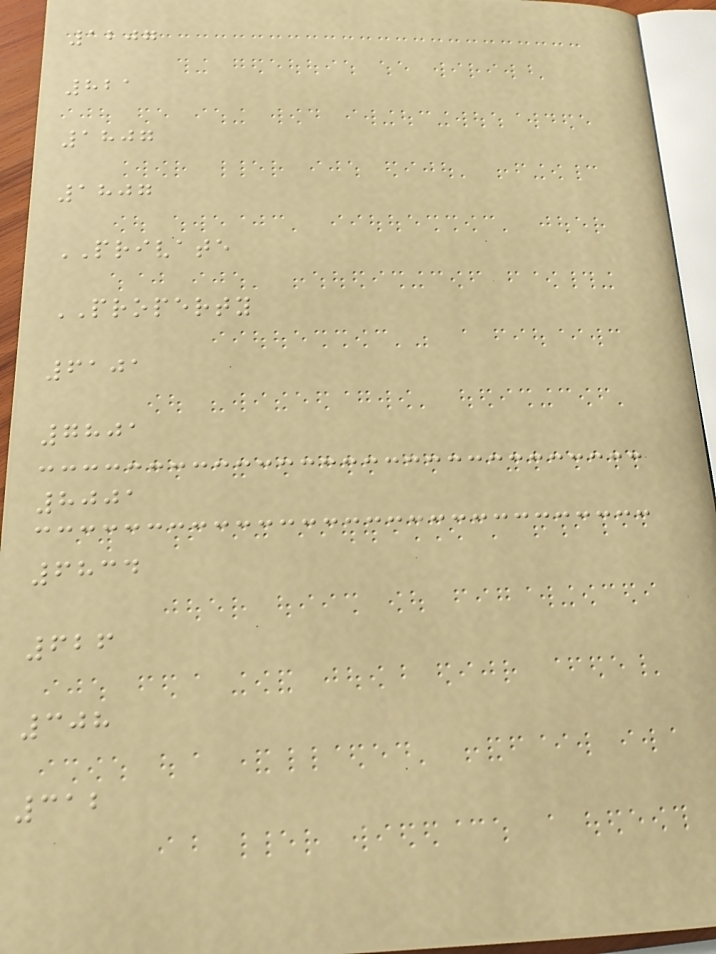1207
821
1807
1807
PRIVATE
PROPERTY
6101
7801
8001
6834
626
308
312
